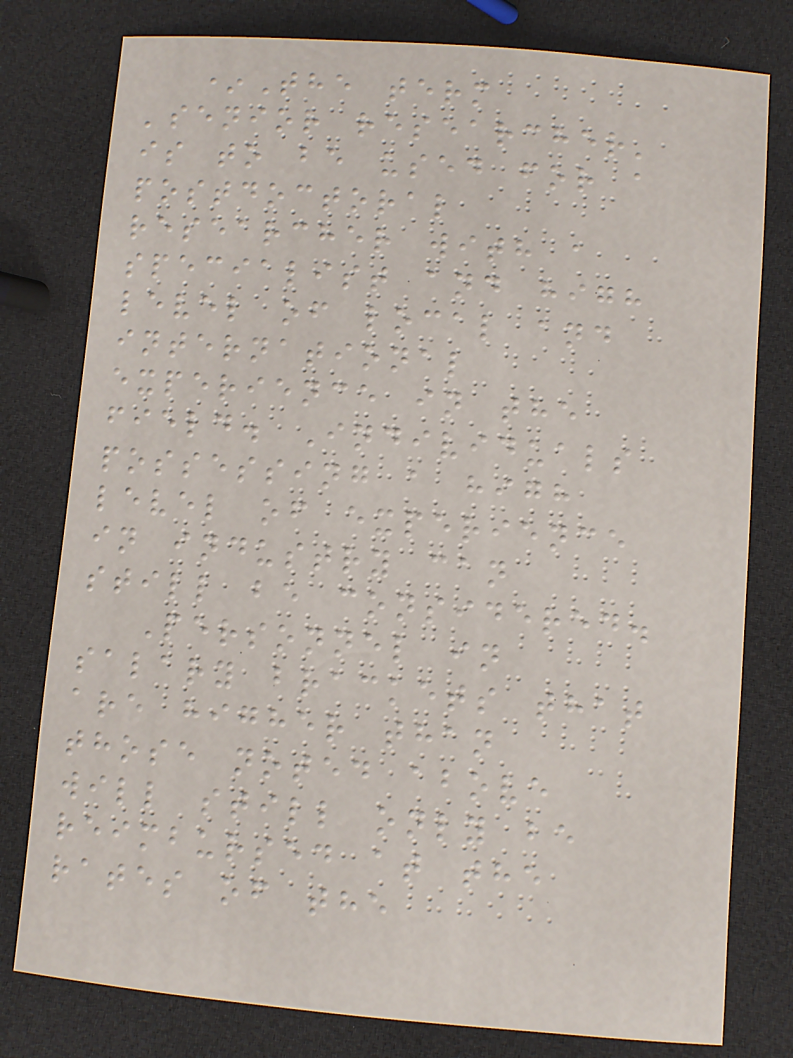*The term
'senior researcher'
is to be used for a
postdoctoral
researcher with a
specialist and high
level of local and
international
experience in the
field. Individuals
possessing a high
level of experience
in industry can
still be considered.
Personnel in
salary brackets that
are higher than
those noted above
will still only be
reimbursed at the
rates of the
